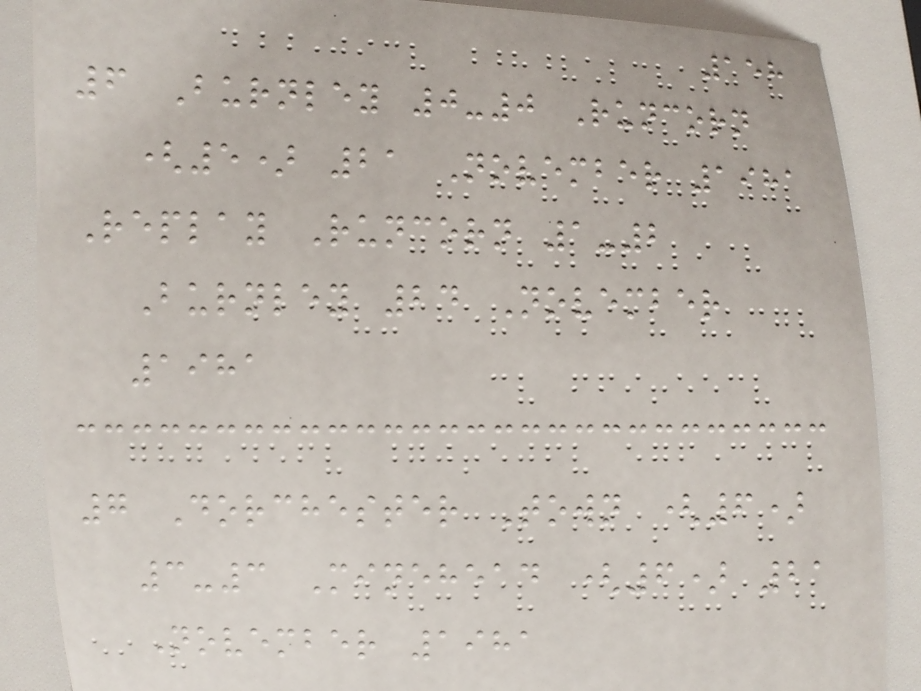158
6 Burnley 0-0 Runcorn
(5) 21 November 1981
Replay Runcorn 1-2
Burnley 24 November
1981
7 Dorchester Town (6)
3-3 Minehead (6) 21
November 1981
